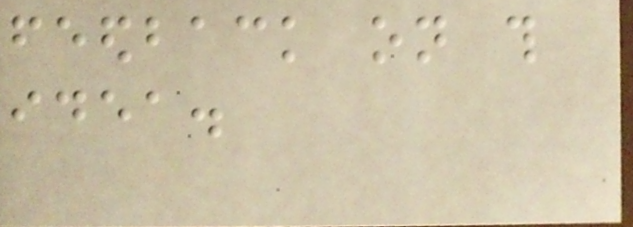feedback on this
idea.
